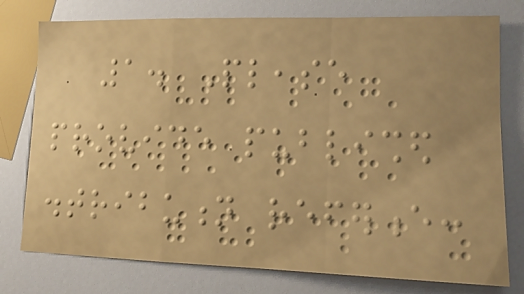1. Please
provide published
distribution reference:
